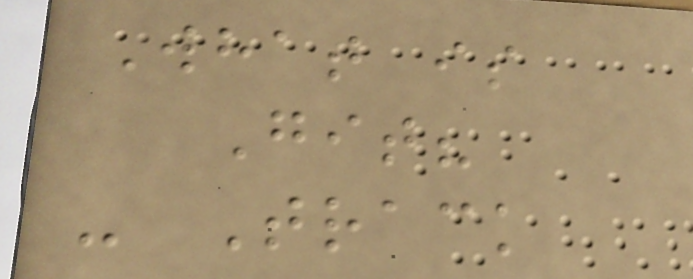What is
Git?
- Track
